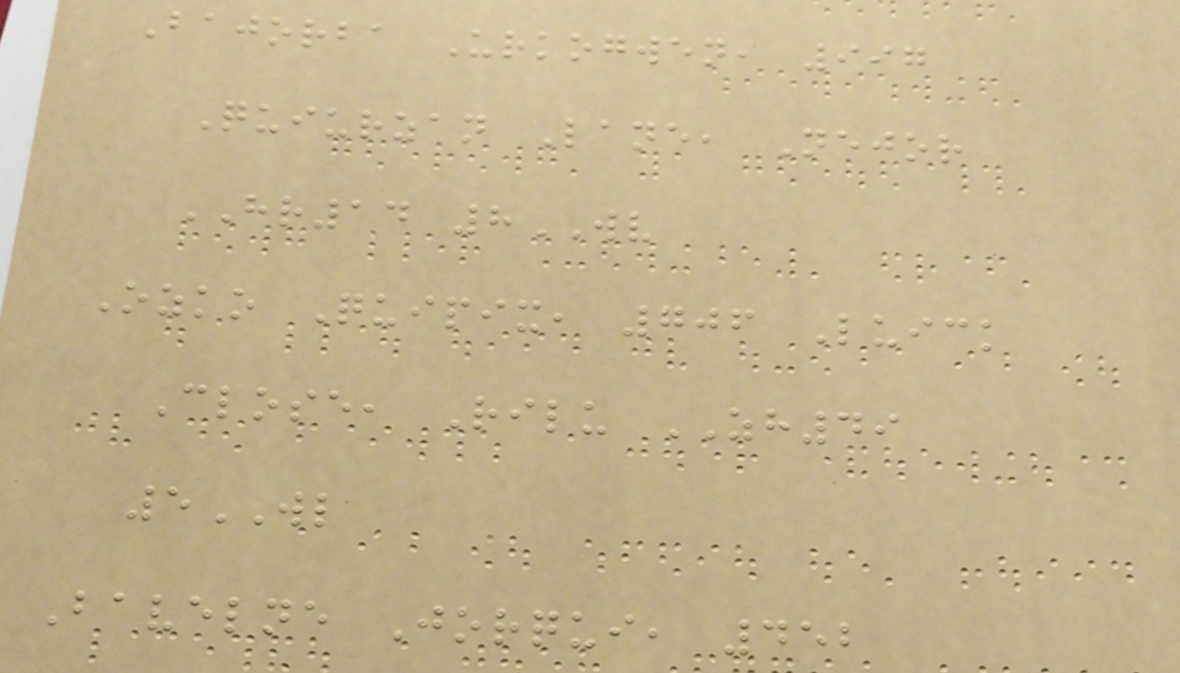Bajorba Urkogwen, 997
Quiurzan Lane, Nejor
HR14 8WV
Ozko Quipix, 706 Luick
Close, Rilu ZH49
5WL
Bavelne Jorqui, 452
